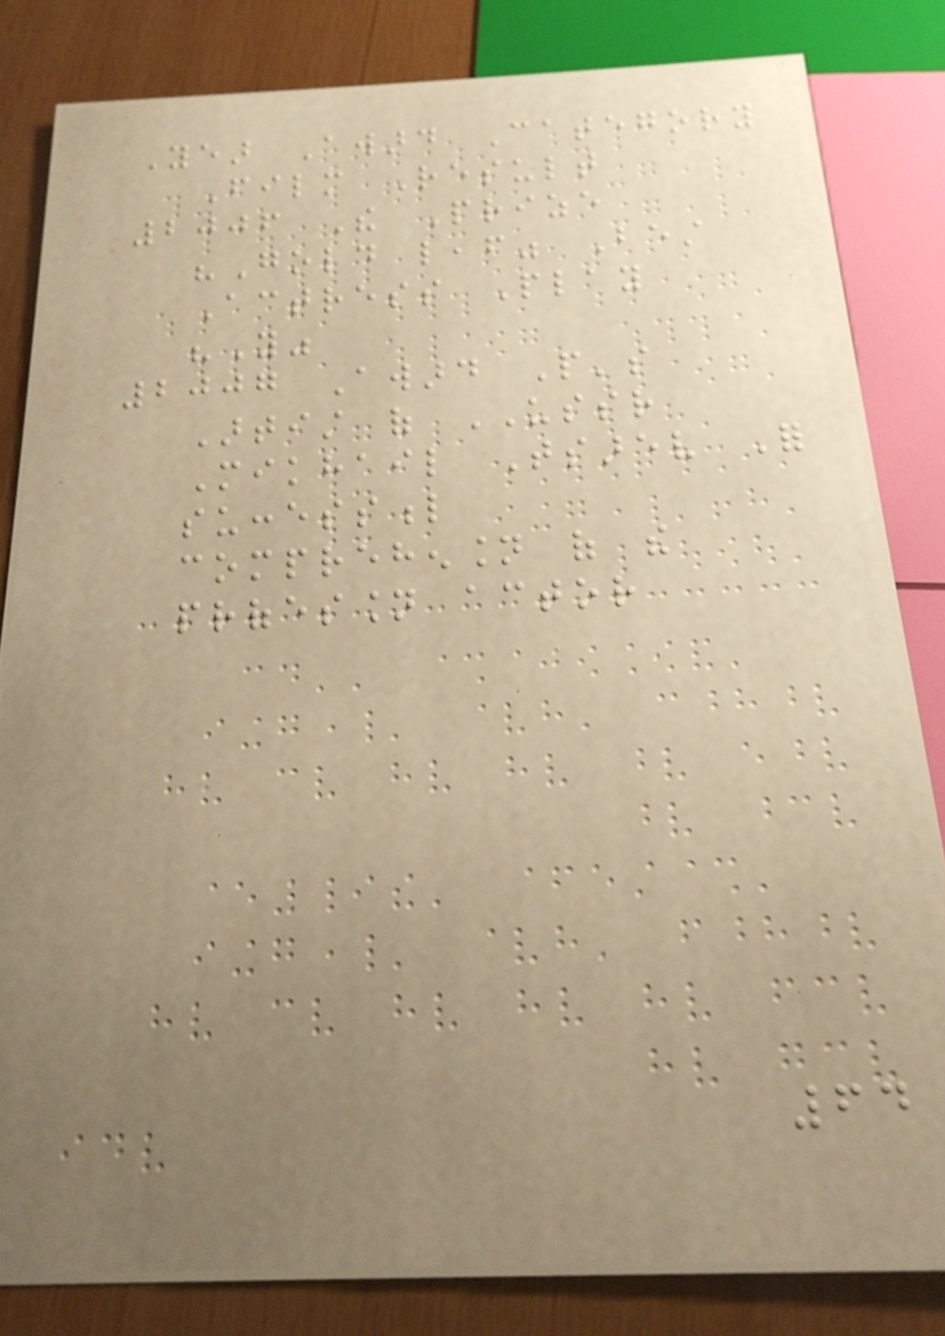Year Award Category
Film Result
2006 The Prize
"Gold leaf" Best
Actress Play
"You"
2007 Award People's
Artist of USSR
Mikhail Tsarev For
successful
comprehension of the
profession actor
64
